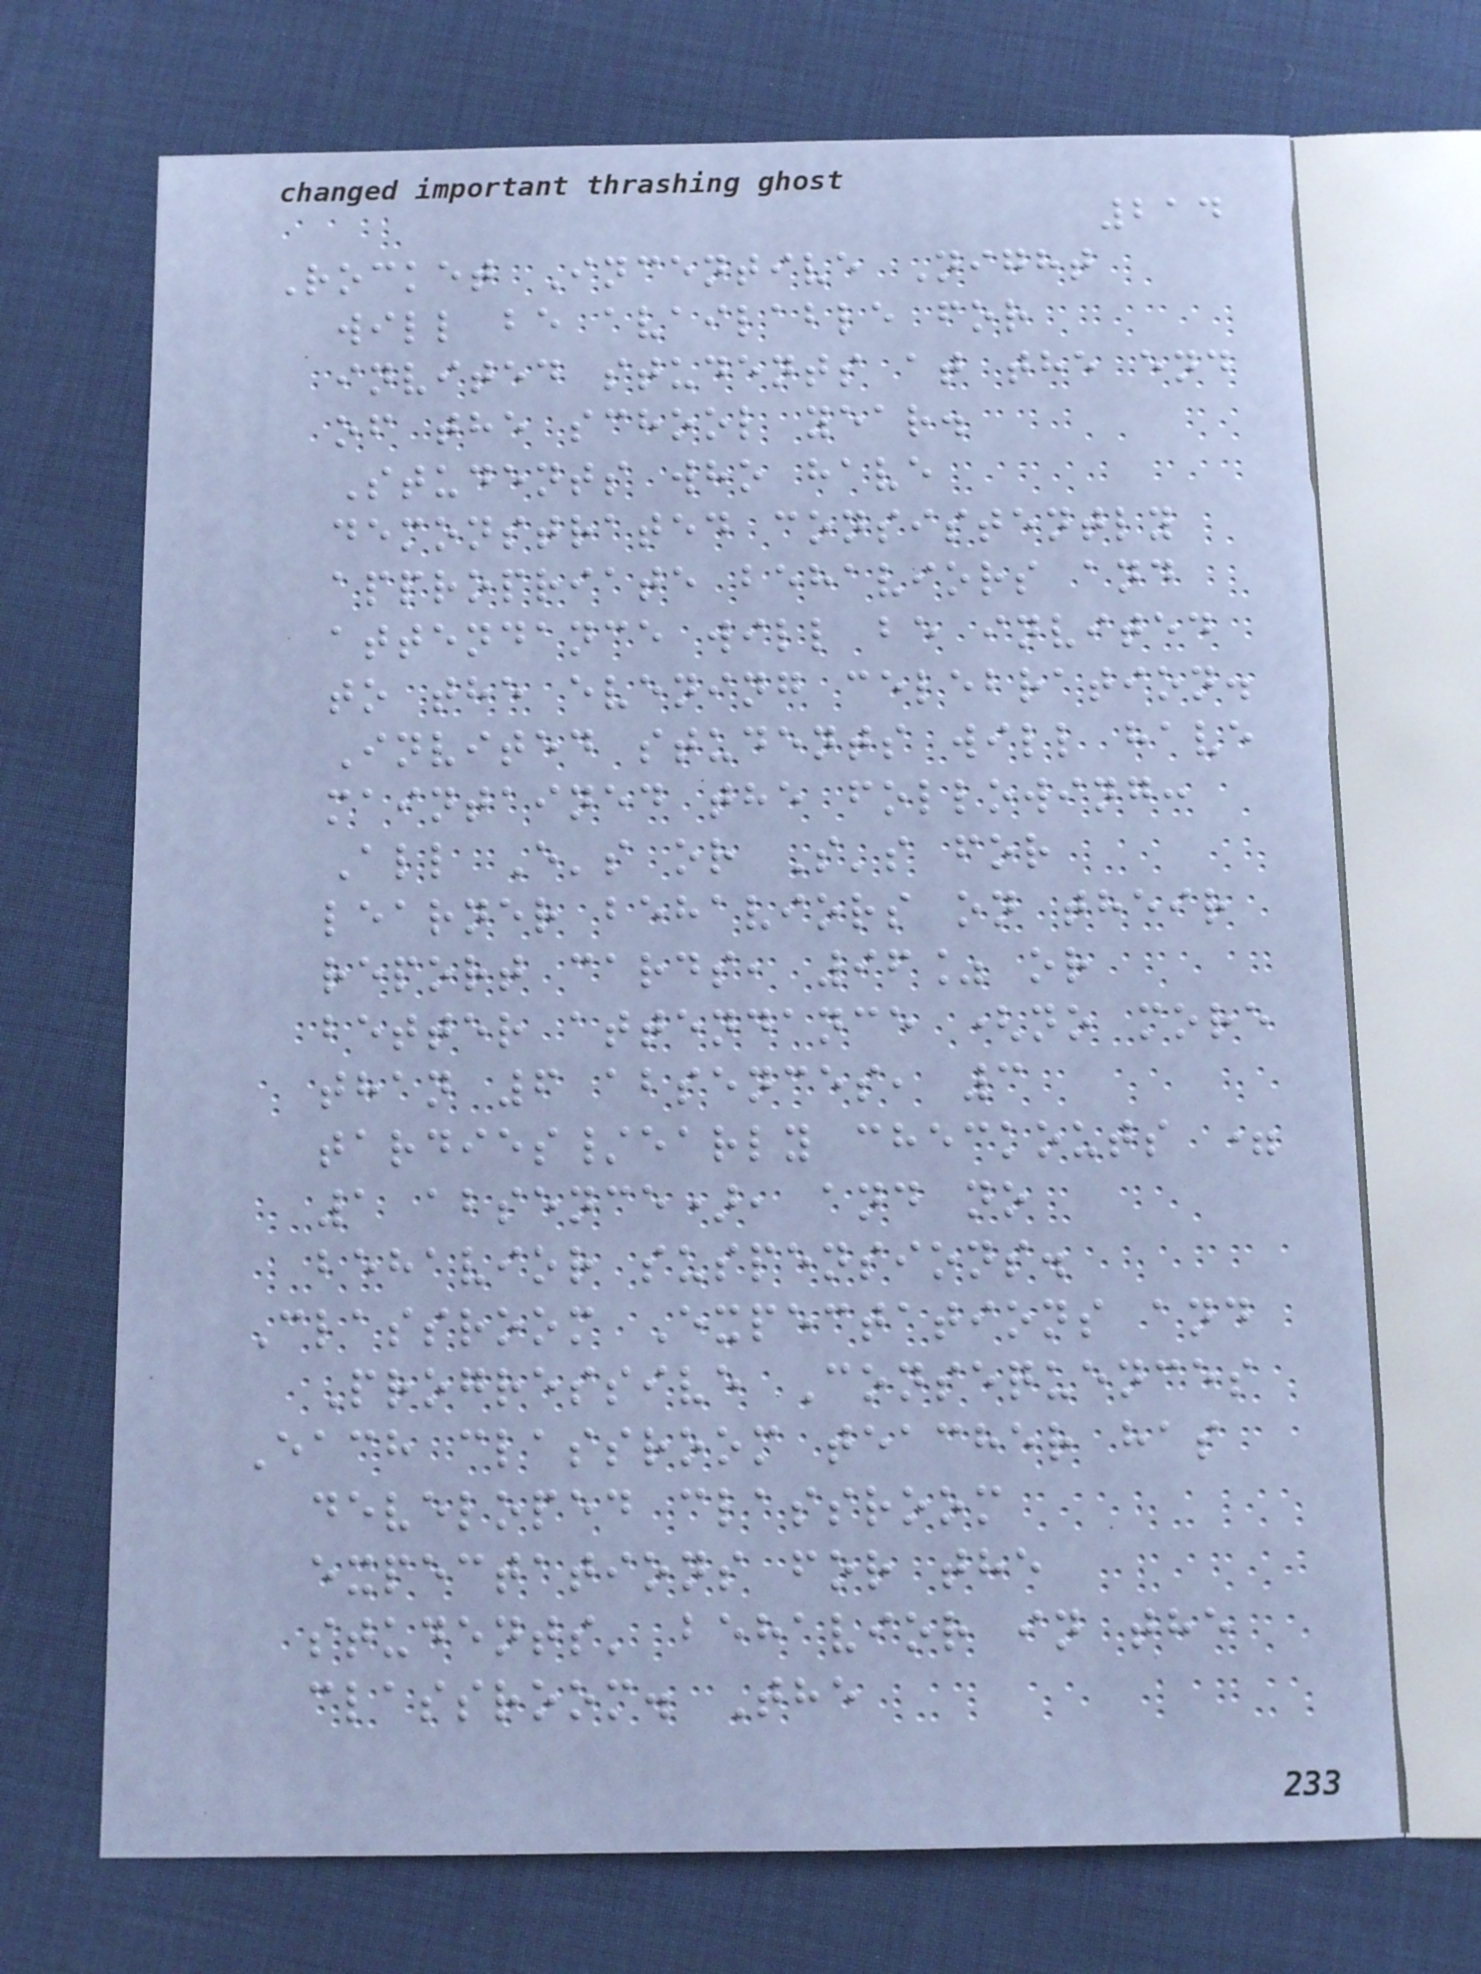214
Rocket Incentive Night
will be available for
invited students at the end
of the school year.
Students who have
demonstrated consistently
appropriate behaviors and
attendance will be invited
to the evening celebration.
Invited students will have
maintained the following:
All E's or S's for
learner behaviors on their
report cards, 96% or
better attendance (no more
than 6 absences, 3
tardies/early checkouts =
1 absence), and no
behavior suspensions.
Classroom Expectations and
Progressive Consequences
Each classroom teacher has
developed classroom
expectations for the
students' behavior in the
classroom. The
